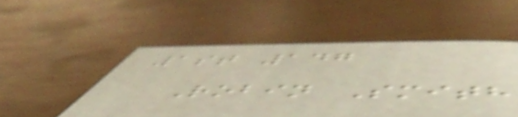1st 147
Robin Smith
